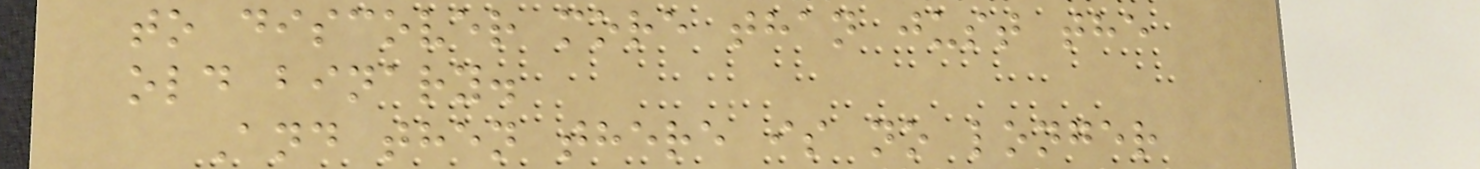to discover more than just the
old binary.
And then there is no longer
